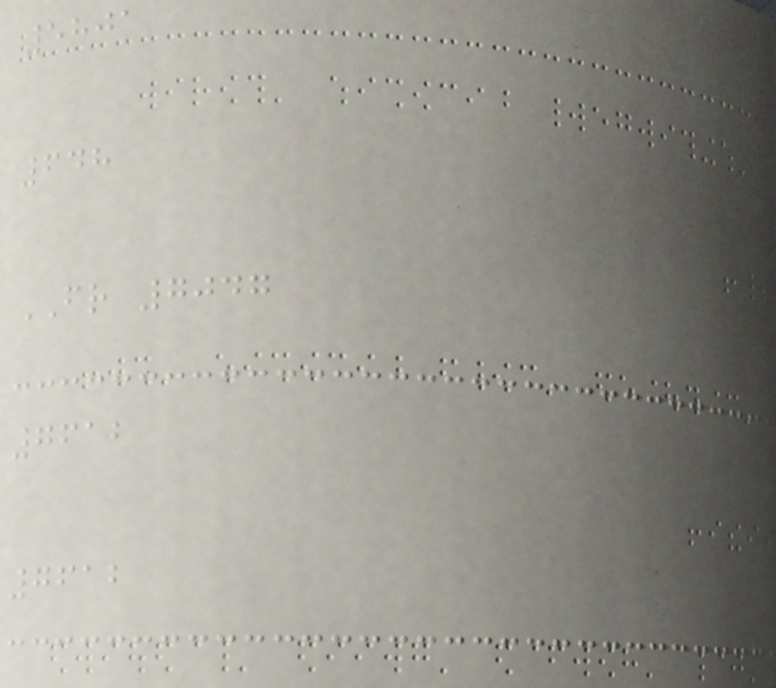5801
648
FR 7047
7612
7612
